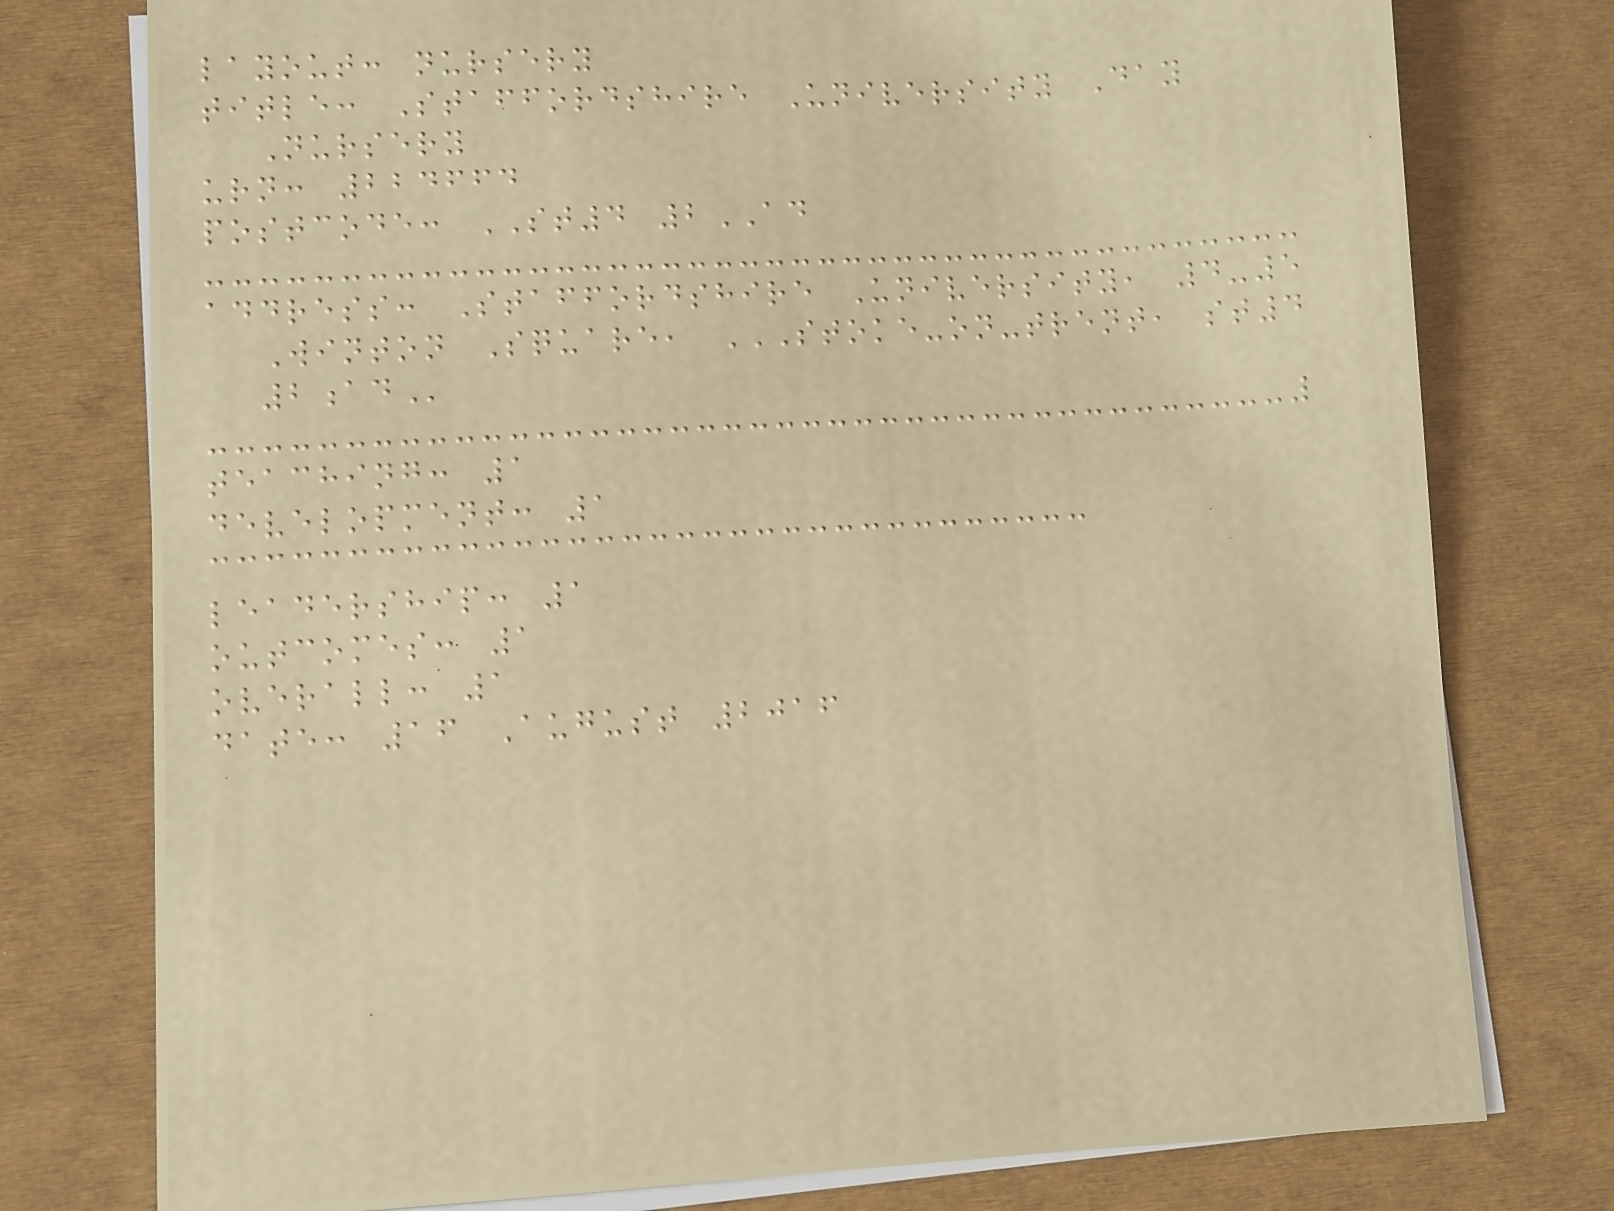layout: nursery
title: Staffordshire University Day
Nursery
urn: 224664
postcode: ST4 2AD
address: Staffordshire University, 4-5
Winton Square, STOKE-ON-TRENT, ST4
2AD
teaching: 1
development: 1
leadership: 1
outcomes: 1
overall: 1
date: 16 August 2016
